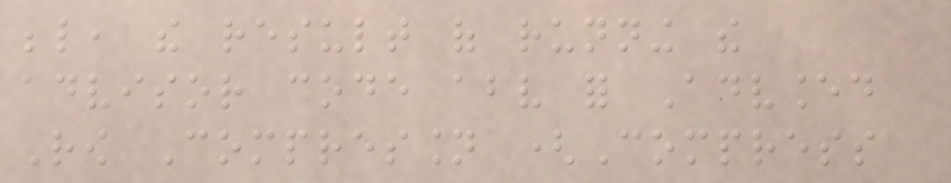below, the result of running the
advisor code above for Advanced
Row Compression (Compress
